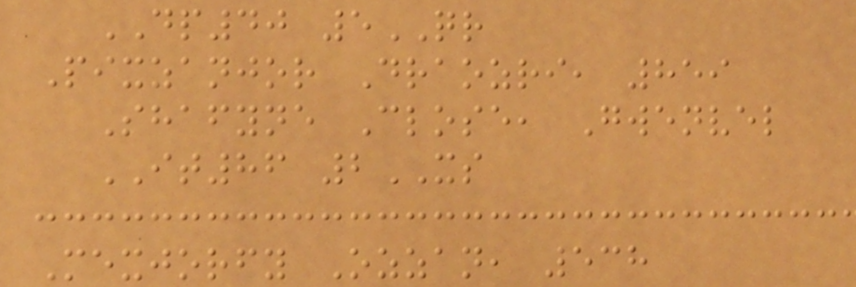DP40 5QR
Pixzanjor Draozri, 859
Shafyne Close, Gwenvel
IT86 2XS
Mexjorfy Ozzan, 538
